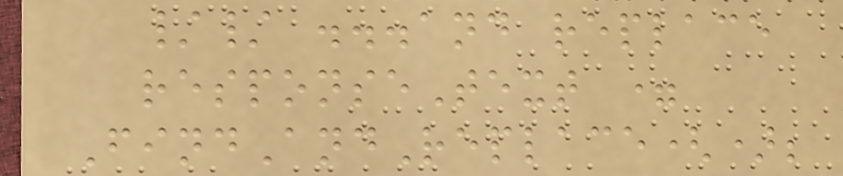// ...and replace
responseText =
FindAndReplace();
